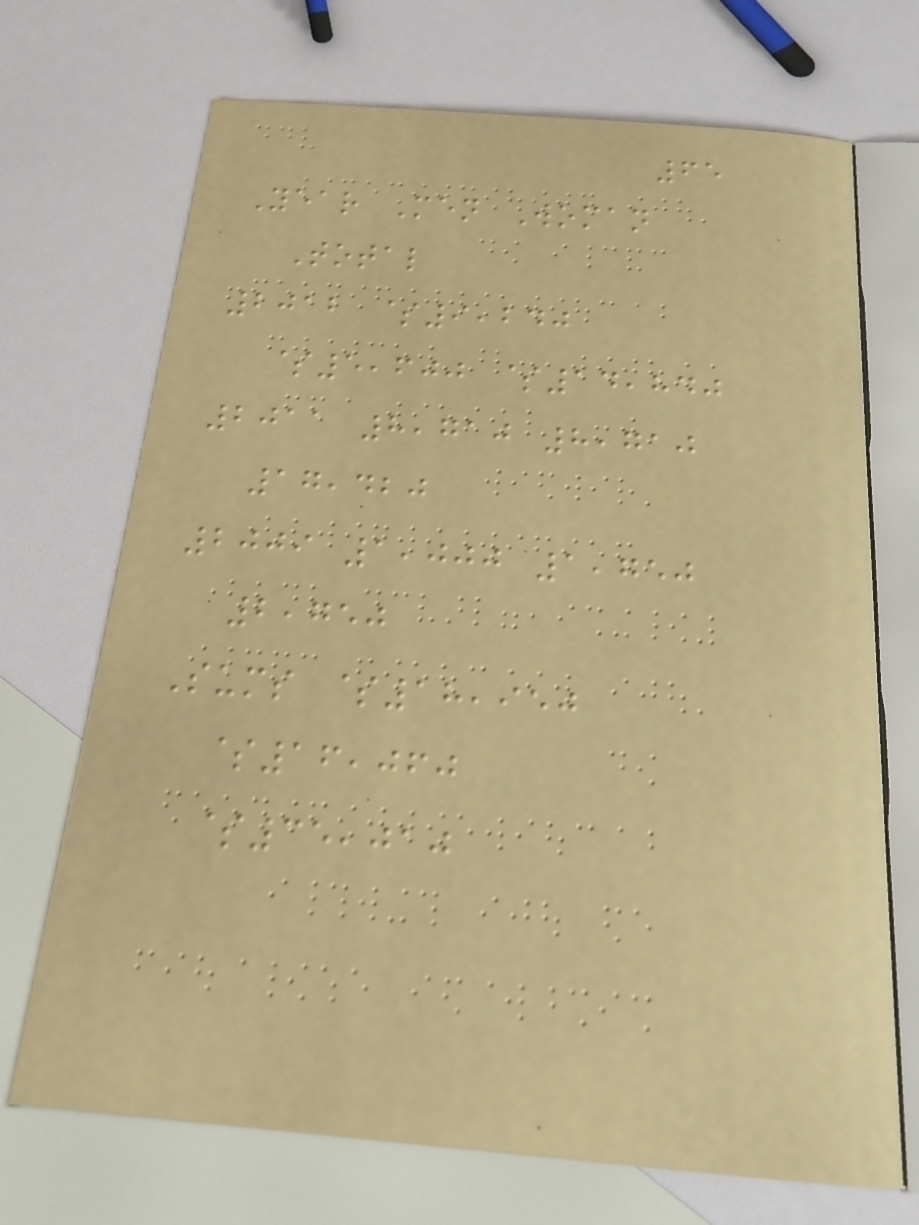65
Year Men Woman
Total
2012 $9,240
$5,600 $14,840
2011 8,710 8,710
17,420
2009 1,000 1,750
2,750
Sums $18,950
$16,060
$35,010
